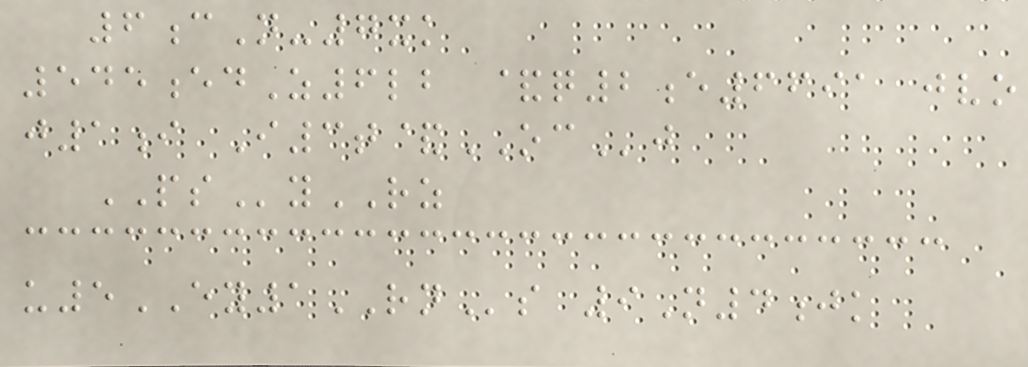6cN-7xk
545edZ6lb &q2e6691 jvo
j1i I3t&OCj
PSyRZ
u5EY1RNs 9N4jk
